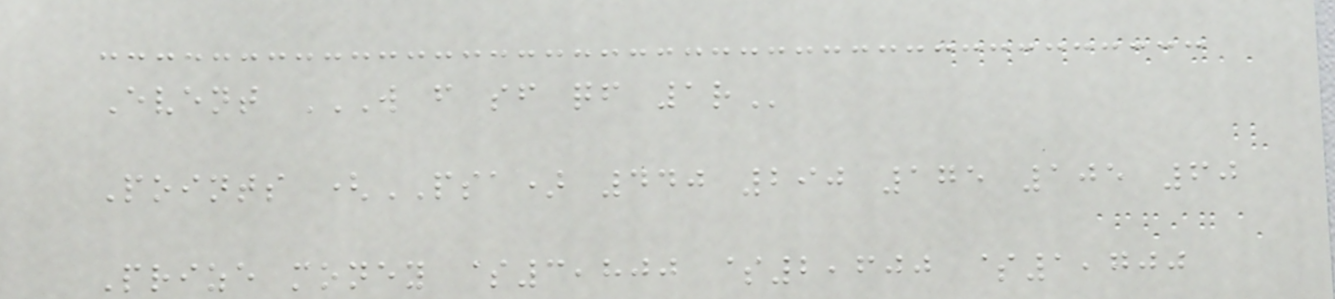Event W F SF QF 1R
Points (PSA) 440 290 175 105 60
Prize money $3,800 $2,600 $1,700
